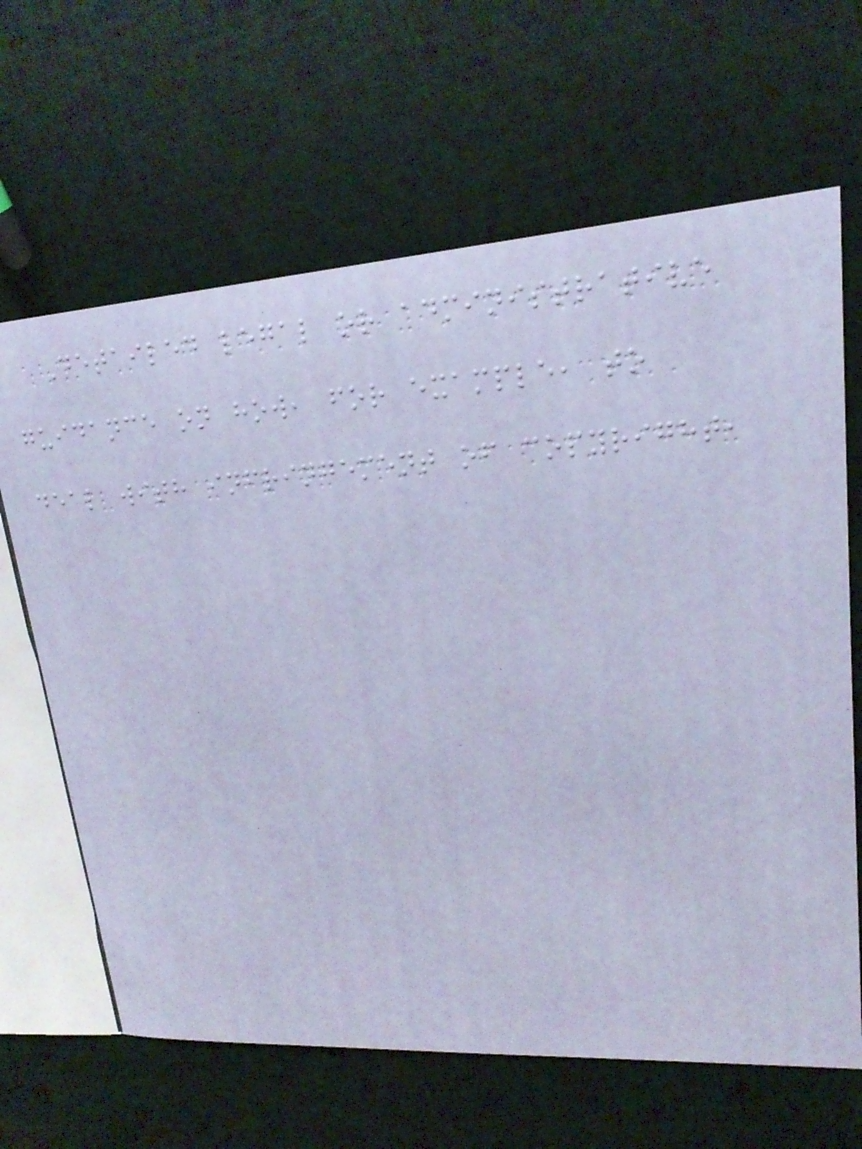Detailed legal or administrative
guidance on how, for example, to
deal with infringement of copyright,
